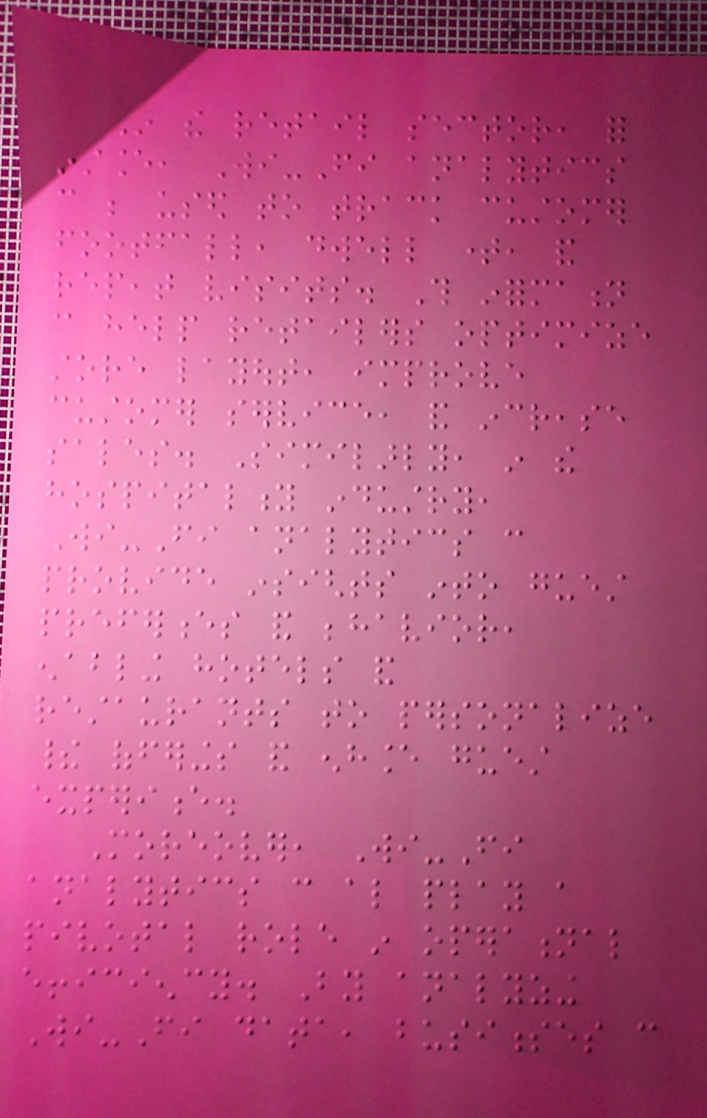In the retail sector, for
instance, Wi-Fi analytics
can be used to track customer
footfall, dwell time, and
repeat visits. This information
can help retailers optimize
store layout, improve
customer service, and increase
sales. Similarly, in the
hospitality industry,
Wi-Fi analytics can
provide insights into guest
preferences and behavior,
enabling hotels and
restaurants to personalize
their offerings and enhance guest
experience.
Moreover, Wi-Fi
analytics can also play a
pivotal role in operational
efficiency. By analyzing
Wi-Fi data, businesses can
